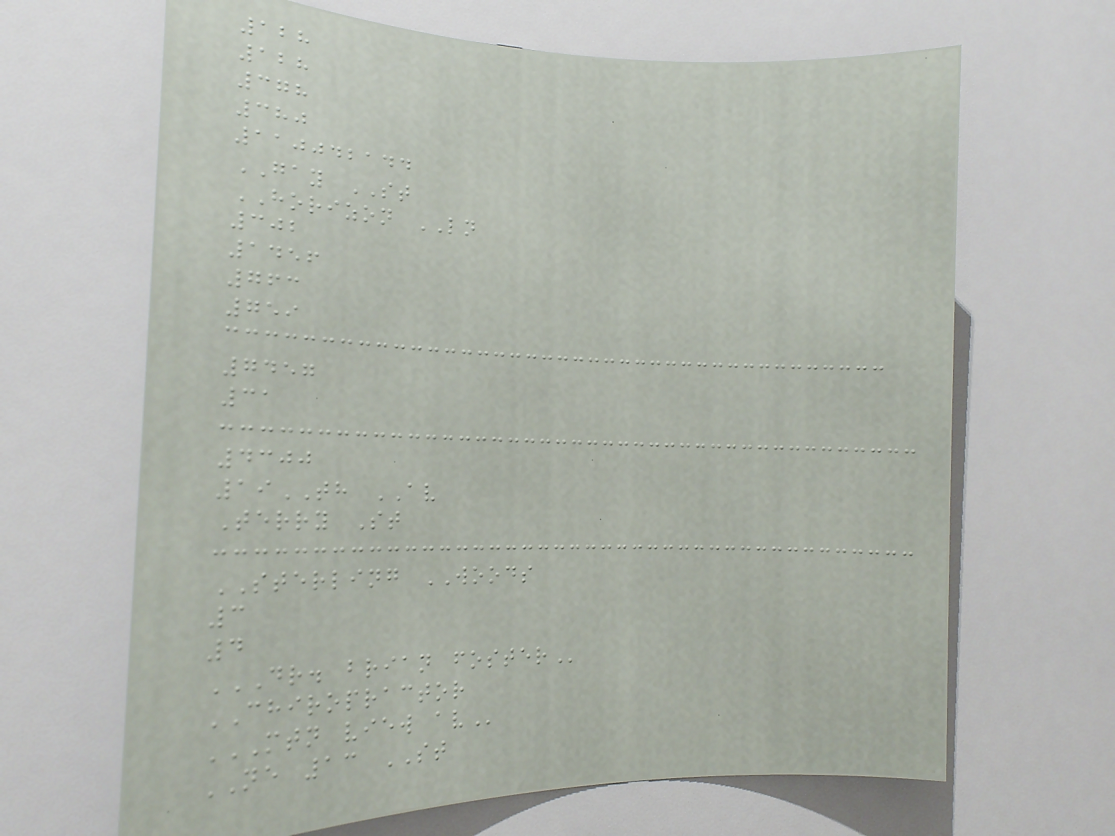128
128
378
380
110042144
GAY ST
HORIZON LN
302
1456
763
759
7457
31
4300
19TH AV
Terry St
STERLING WOODS
3
4
DR. BRIAN FOSTER
CHIROPRACTOR
MTN VIEW AV
NE 13 ST
